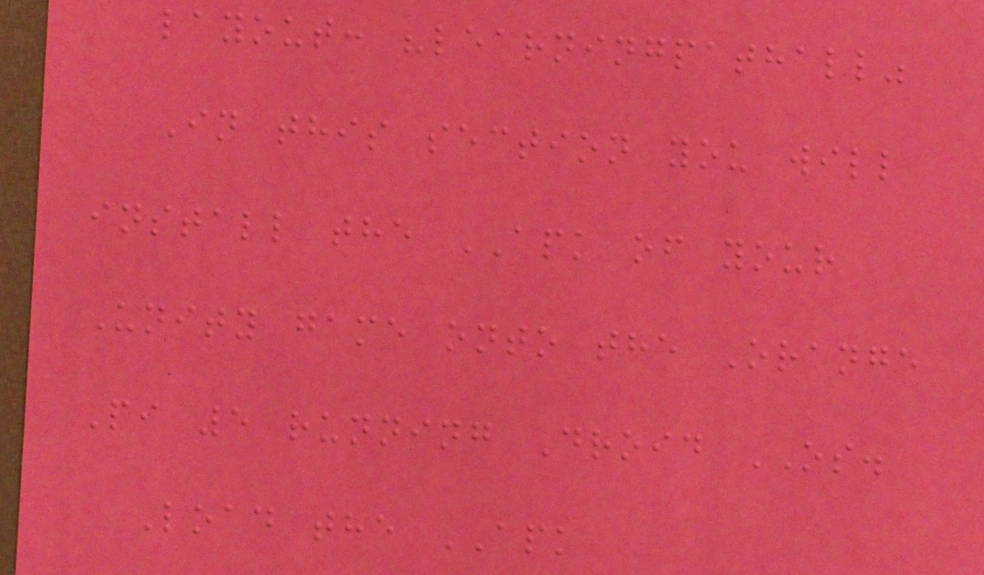layout: "learningpathall"
In this section you will
install the APK of your
Unity game onto the Orange
Pi 5 running Droid OS.
Load the APK
